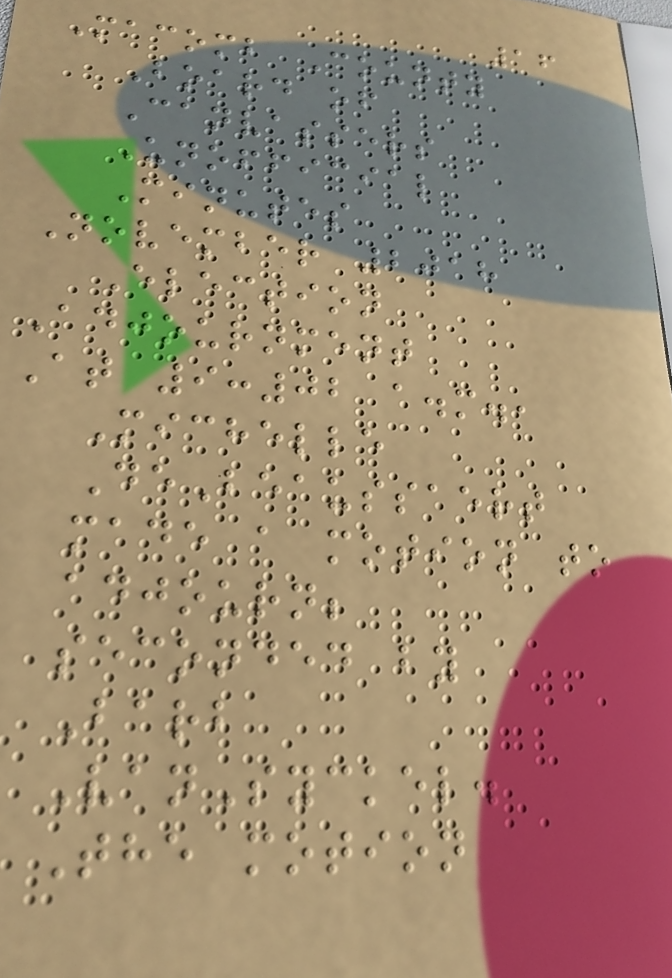16
Macomb County
Board of
Canvassers
Unofficial
Minutes
November 2018
Election
Adjournment
At 9:02 a.m.,
Michelle
DeBeaussaert
made a motion to
adjourn;
seconded by
Barb
VanSyckel.
The motion
